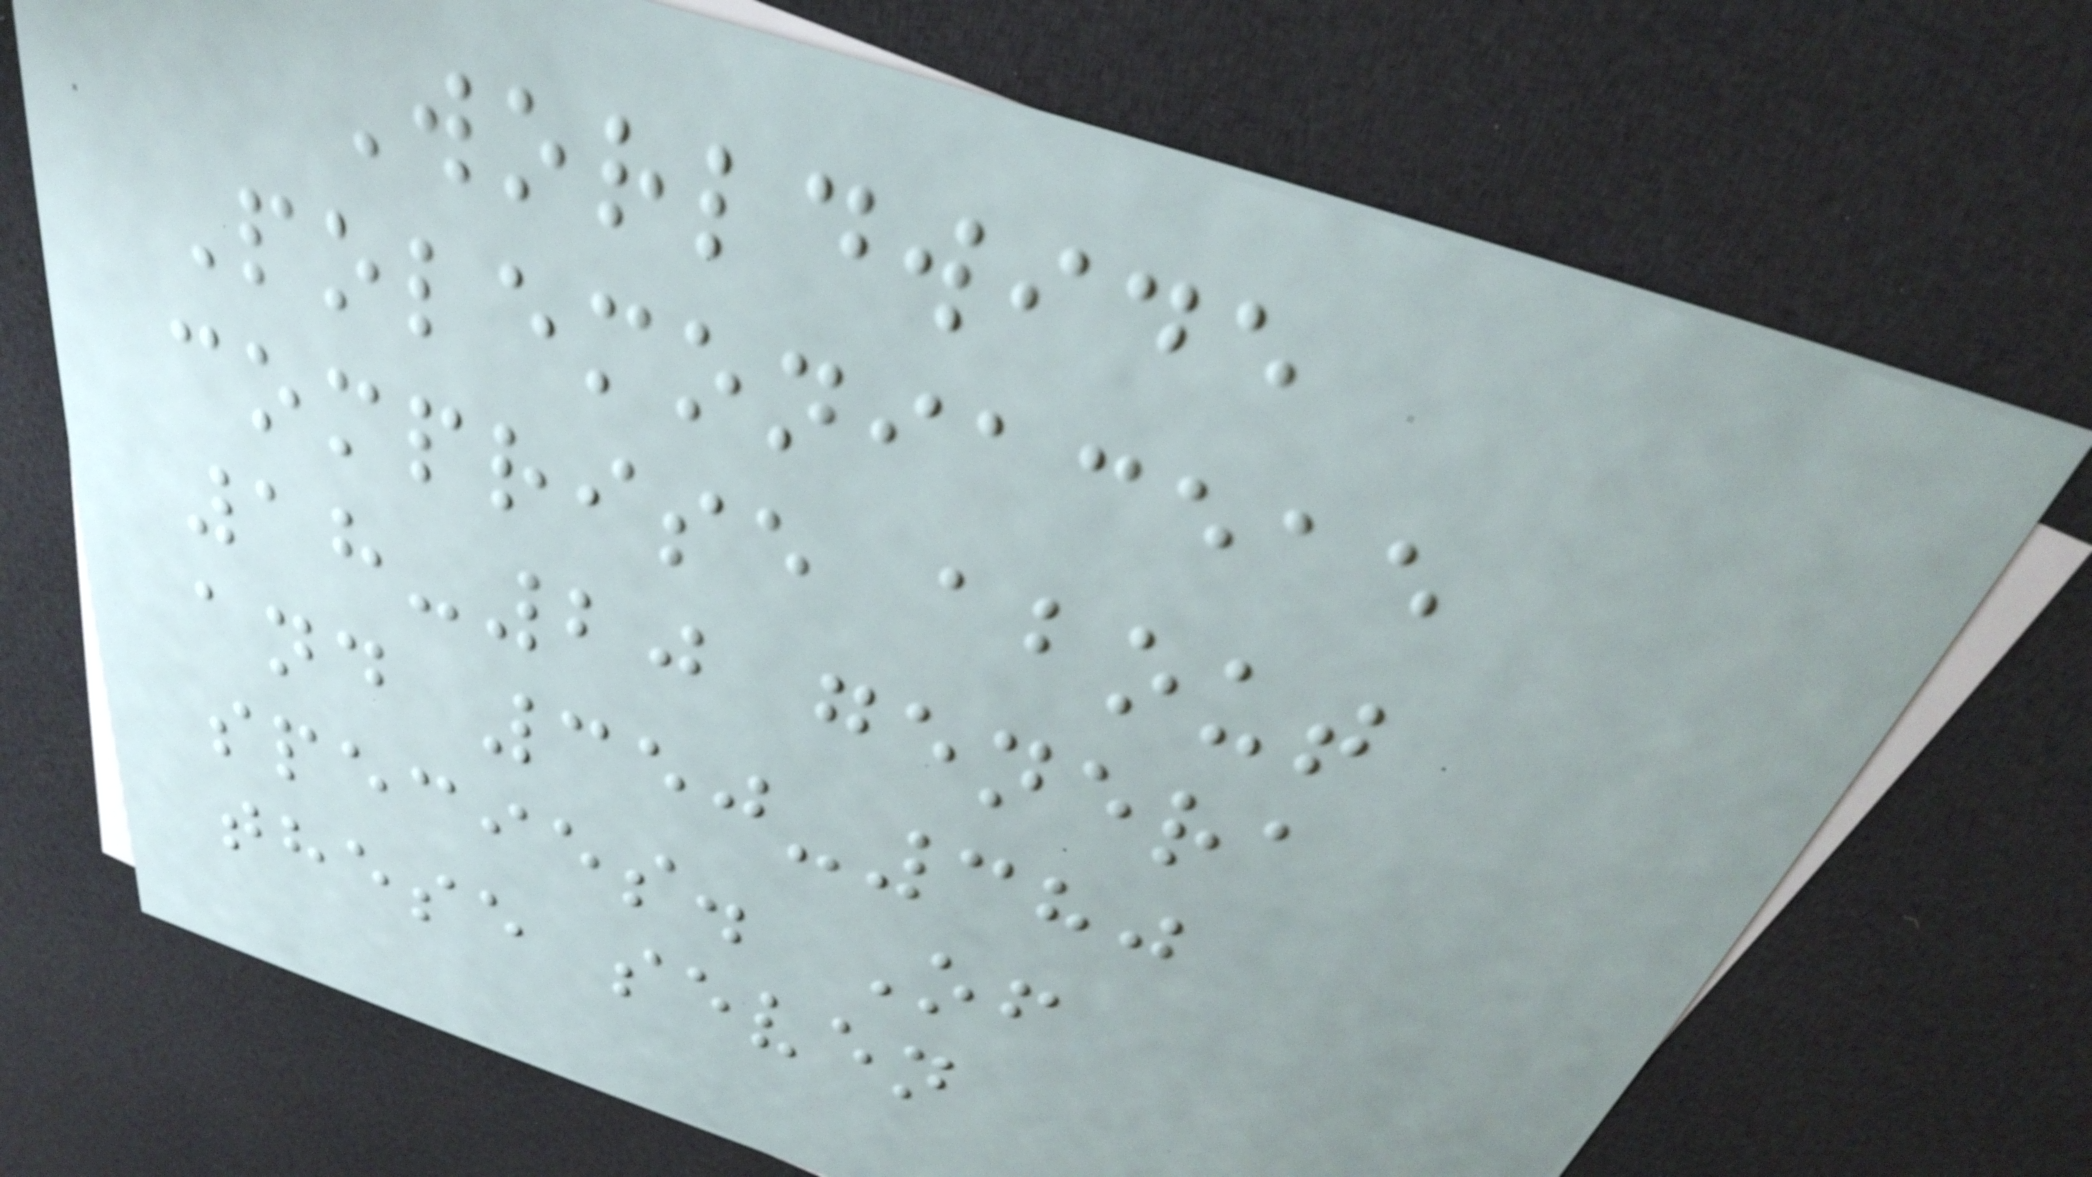Worldwide
Polemoniaceae
comprise about
18-20 genera
and 350-380
species. Of
these seven
